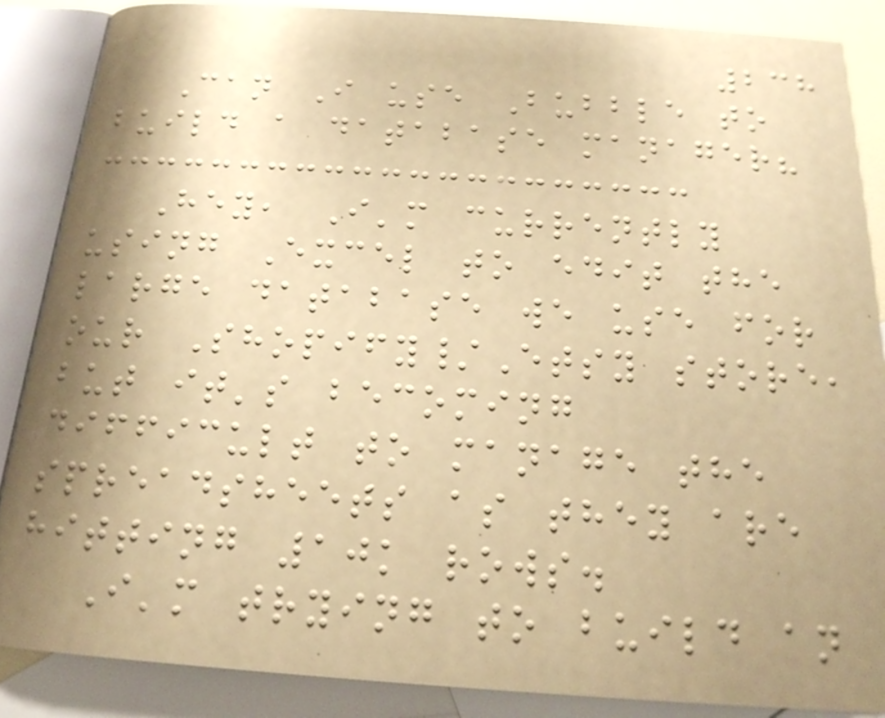238
Can I use Bubble to
build a database manager?
Hey, I'm currently
using Excel to edit the
large database we use for
our Shopify/Etsy store,
but it's becoming
difficult to manage the
spreadsheets as they are
hitting 10k rows.
I'm trying to build an
